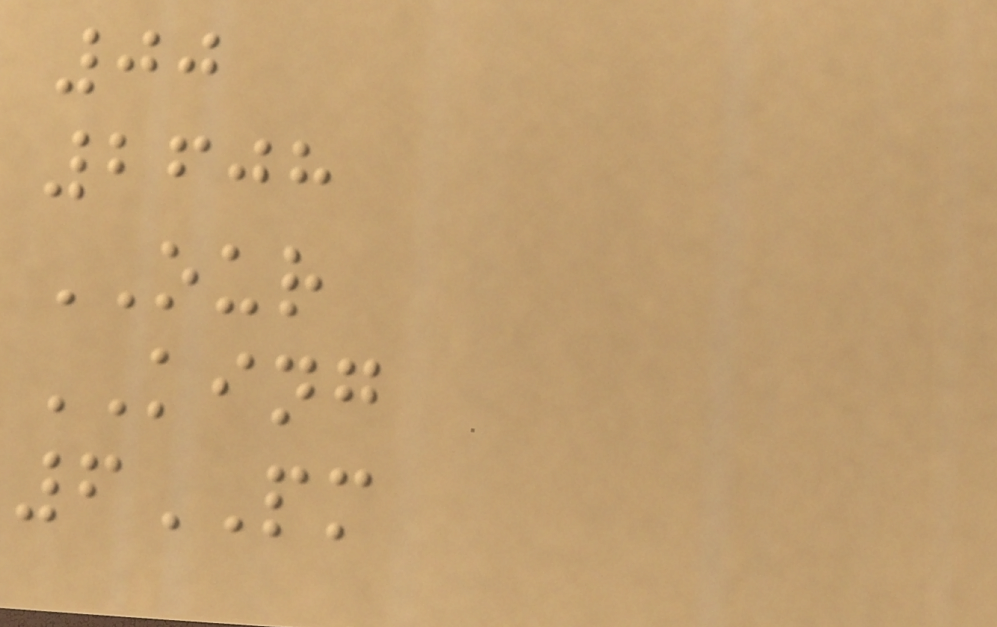00
2608
OUR
KING
6PM
